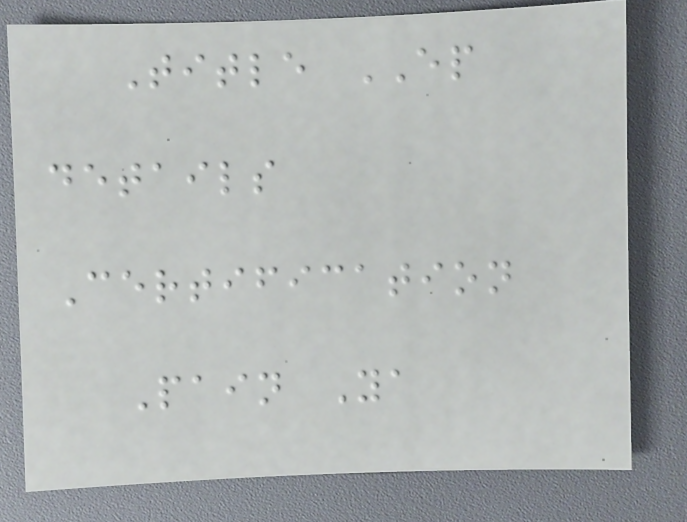Title EP
details
Certification
Pain Ya
